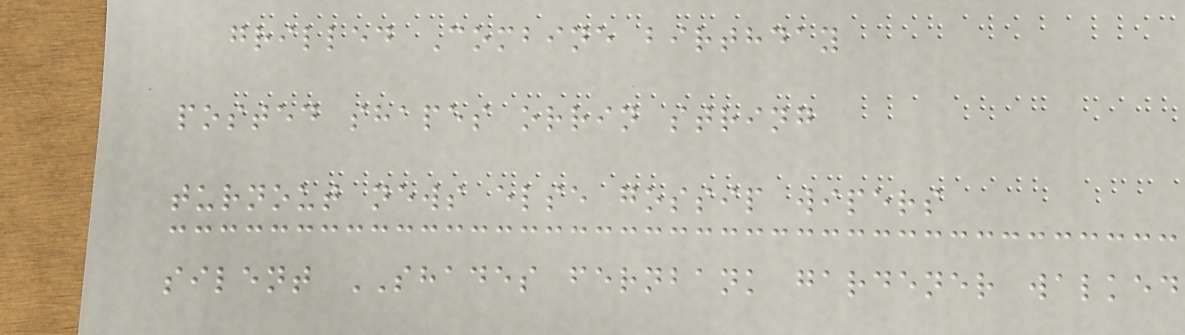grilled Combine birthday
posted shapes orrin string
turnout news else gossip wipers
silent SHADES fernbank gardener walked
